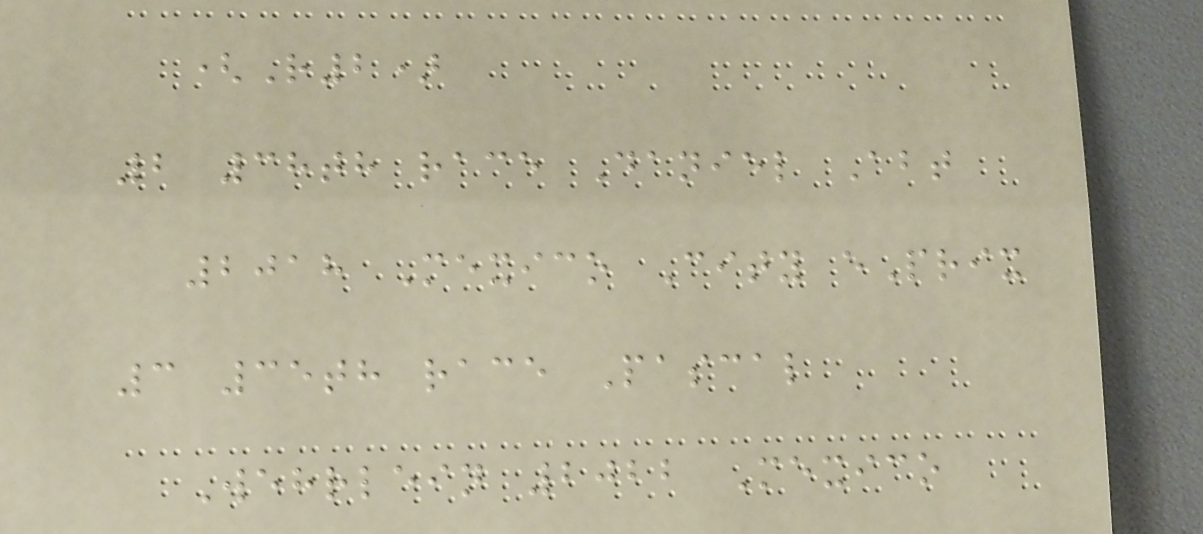(R2)
2 38th race Daniel Abt
2018 Mexico City ePrix
3 35th race Pascal
Wehrlein 2022 Mexico
